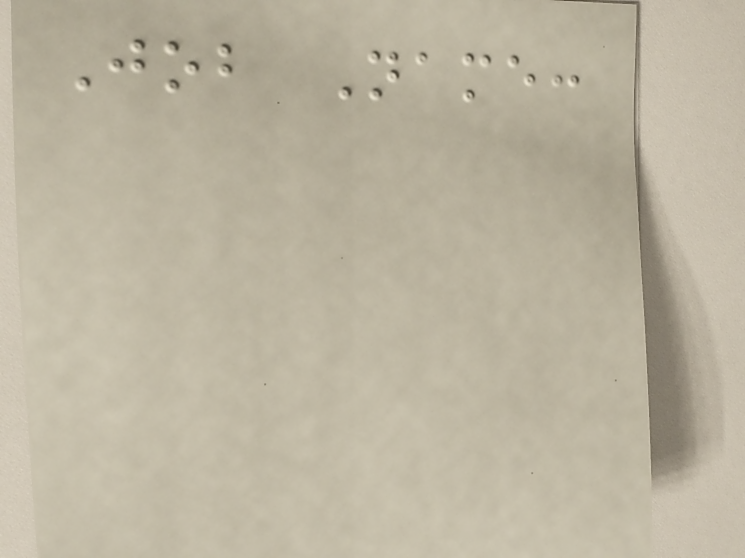Job Name:
